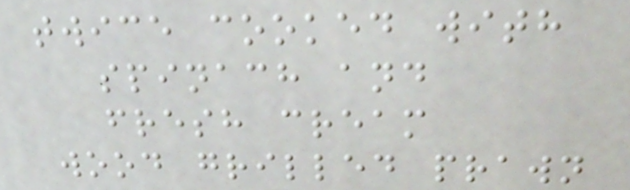twice cooked with
spinach and
fresh cream
wood grilled prawn
